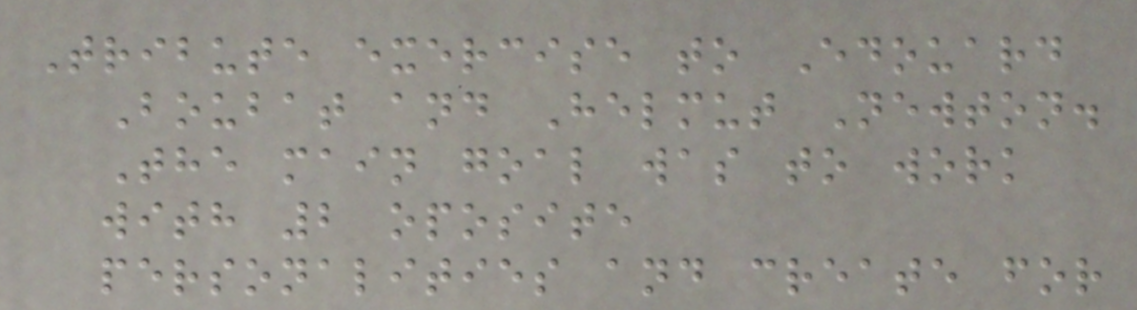Tribute exercise to Edouard
Boubat and Helmut Newton.
The main goal was to work
with 2 oposite
personalities and create for
